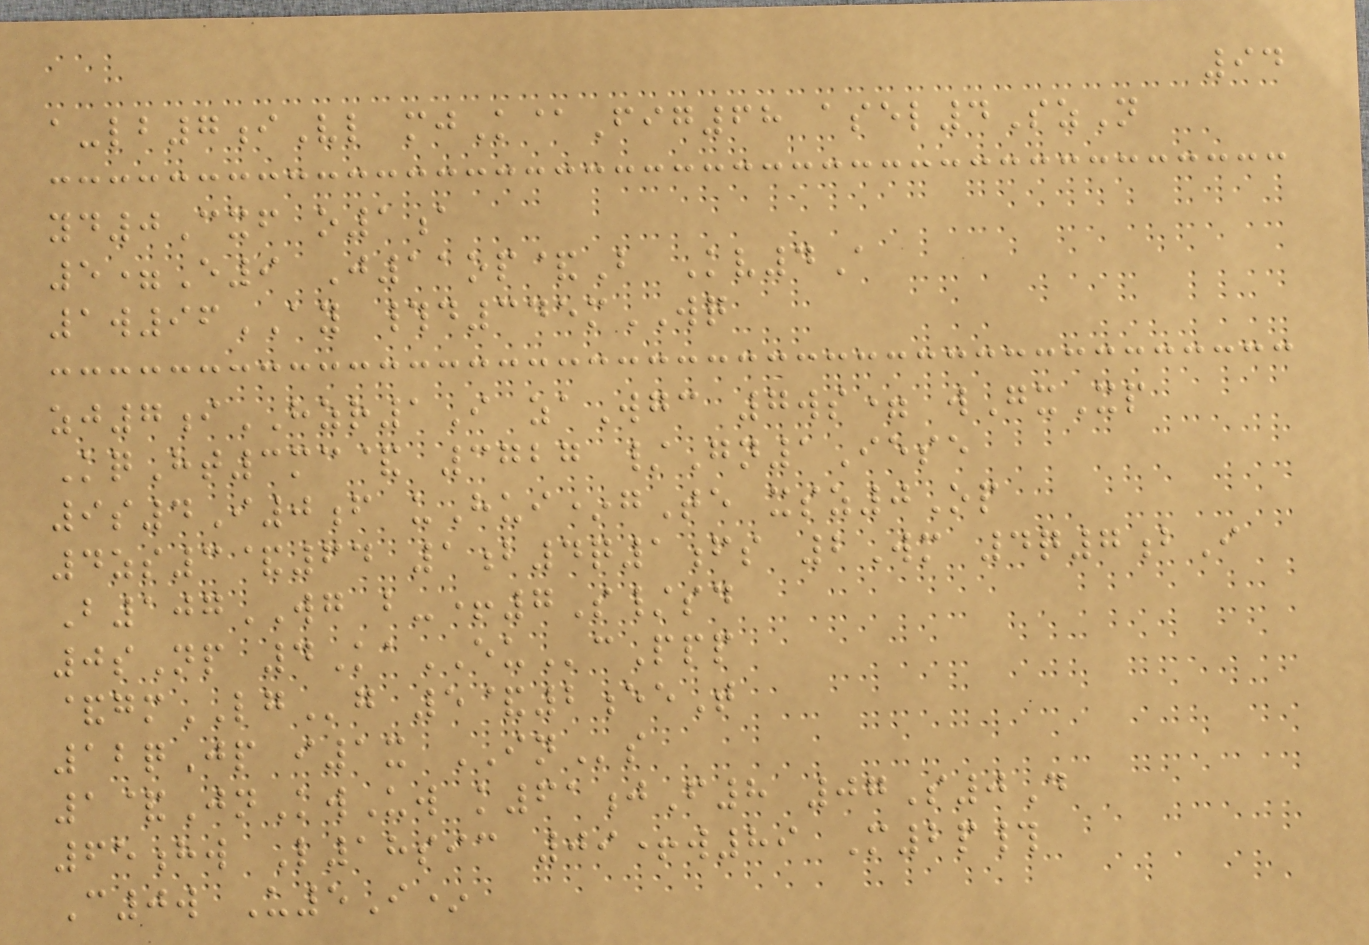94
a-lb7iVl mjK@Fig68 asel4SzN
yd0Cxf o1a
5=E9 J11op&B Kv4A
1w96AY #d345mWQ
zj7iHZR1I zaWgc 7ws= wGxXp
KqHt3mc& 3727 /Gn1Iese
9s4I0f uHui*gTe xsz0Op
4zs3&64 1b4q1fs 2Wm 4q7bI
B107WG b-+7S/sd
0sNp 4KaEUcPpp
&gmLGg 5&2eeT
12qJp i1x INs
1&JnKwUw k61jF8 07S0D
65hw L18sic 09+w89 M2p#
C0w U5I*
